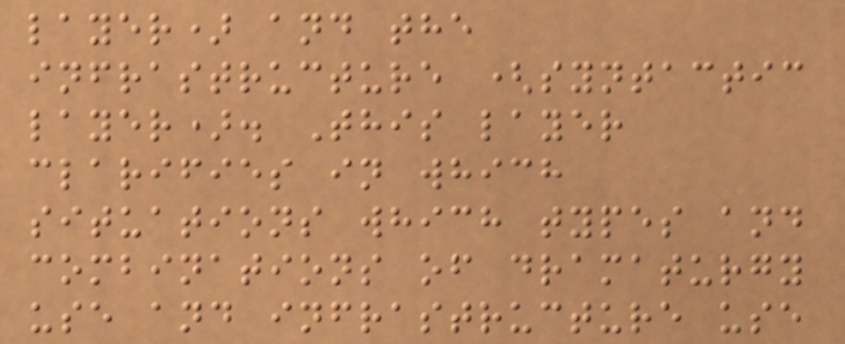layer) and the
infrastructure (syntactic
layer). This layer
clarifies in which
situations which types and
combinations of dramaturgy
use and infrastructure use
